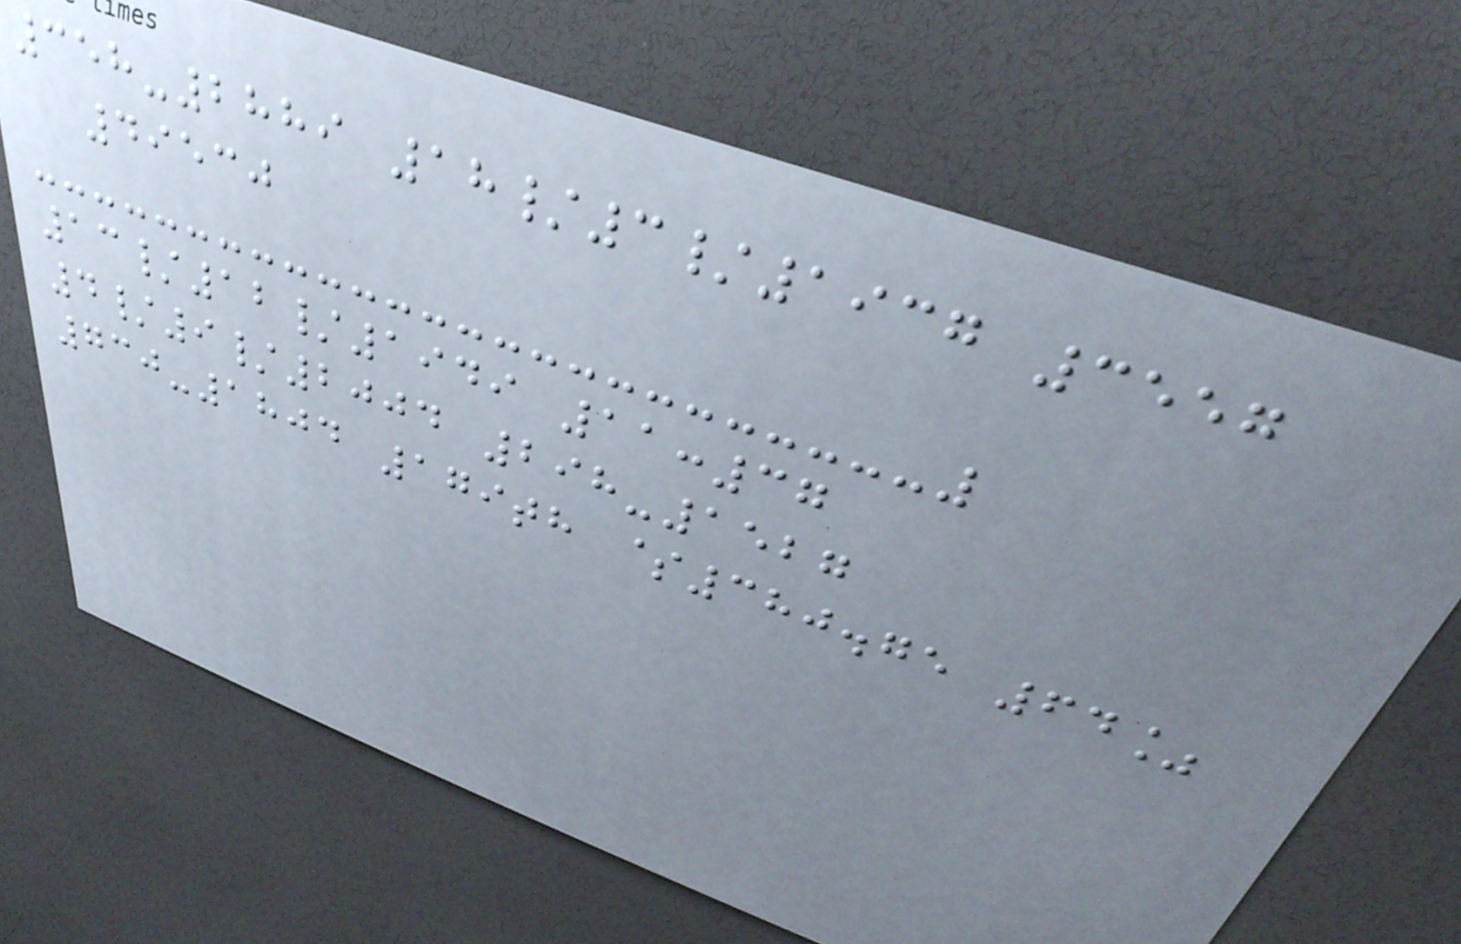358-2889 18/3/1937 3557
49530
13/12/1949 11:37
4/9/2004 298-1527
730-1804 179th $380.75 64%
